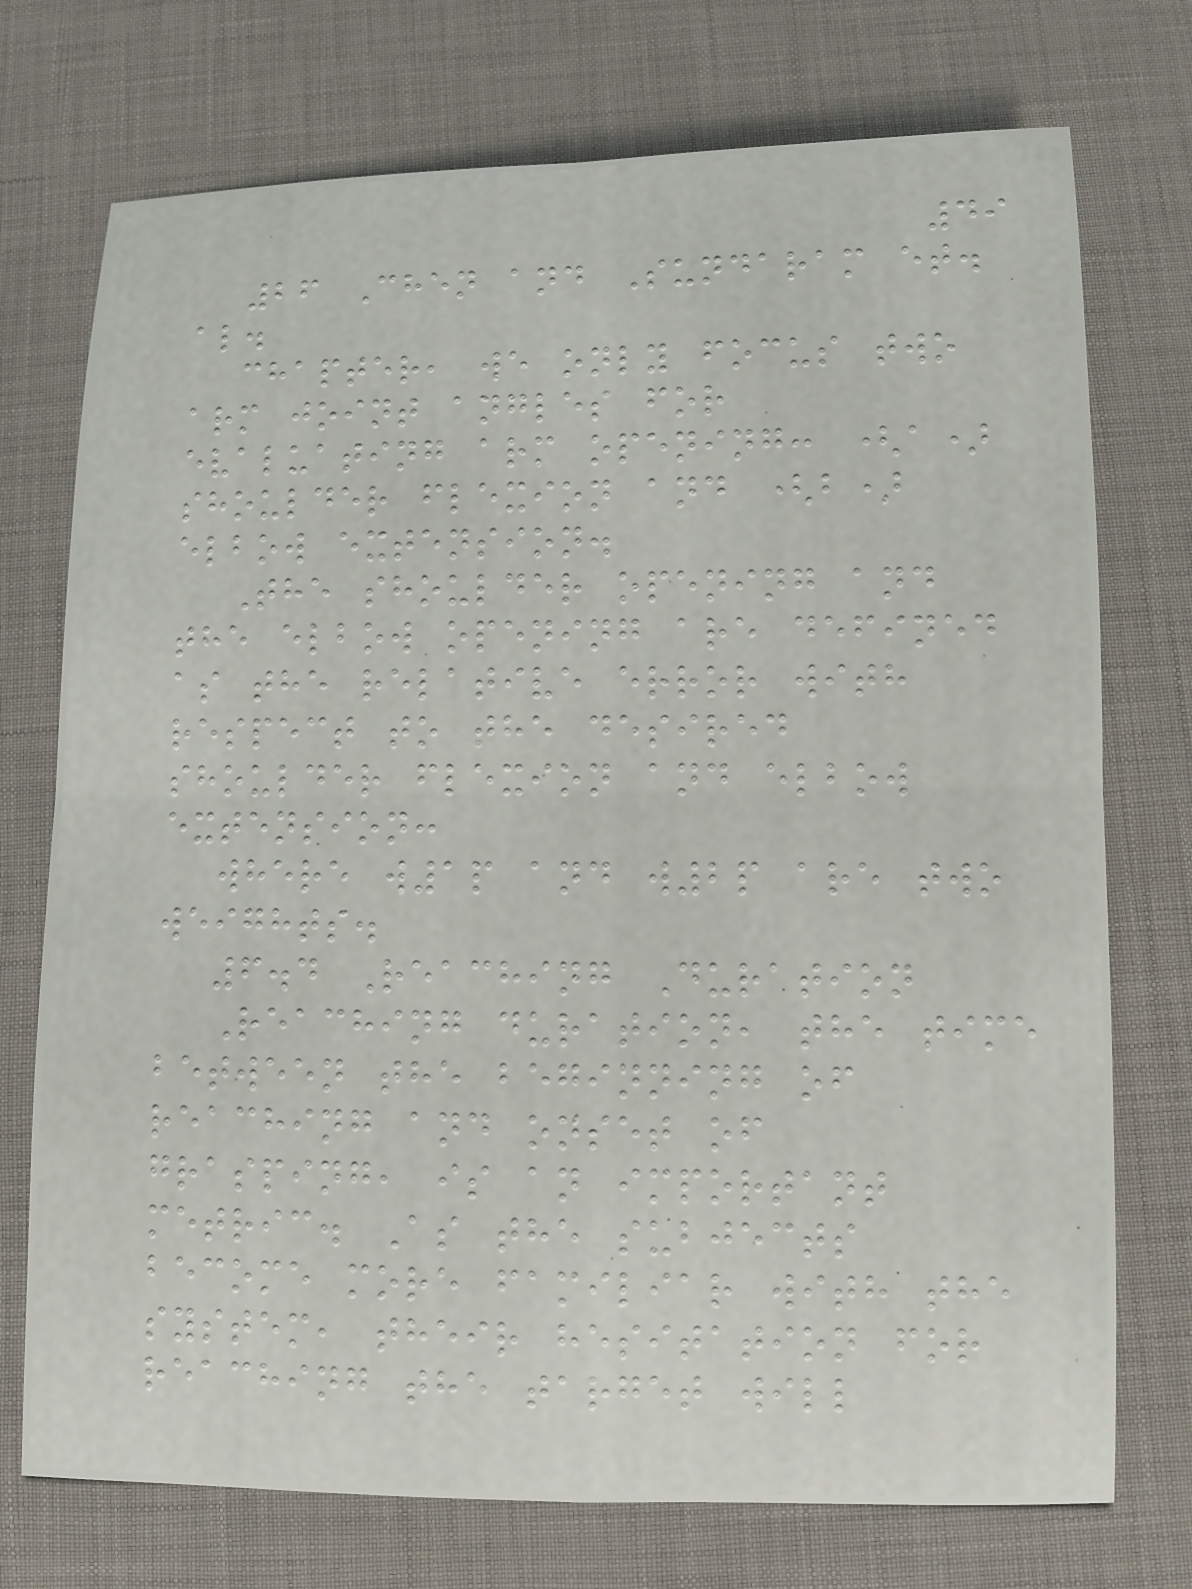49
26 Chen and Sundaram et.
al.
chapter, we only focus two
arm joint angles for
evaluating arm opening: (a)
shoulder flexion and (b)
elbow extension.
The shoulder opening and
the elbow opening are defined
as the relative error with
respect to the desired
shoulder flexion and elbow
extension:
where w1p and w2p are two
weights.
6.4 Reaching Duration
Reaching duration, the time
between the beginning of
reaching and onset of
grasping, is an important
metric. As the subjects
become more familiar with the
system, their hesitation for
reaching the target will
